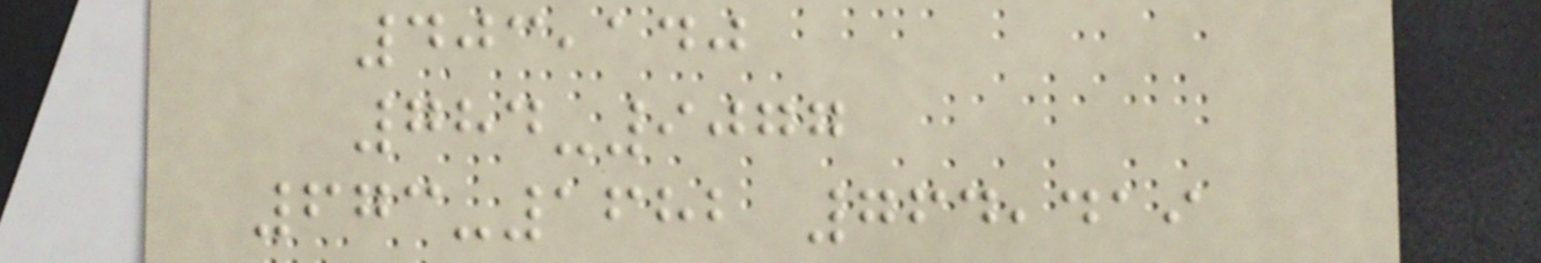403,140
784-9077
673-1682 764,419
